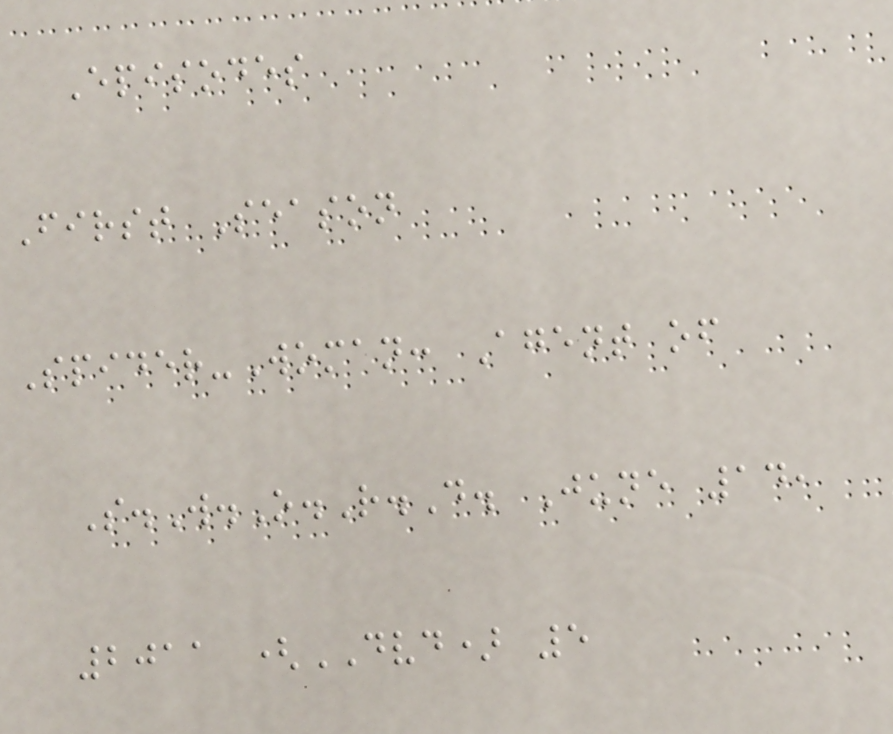Episodes
First Season
Spider-Woman: Agent of
S.W.O.R.D. June 14,
2011 (DVD) 5
